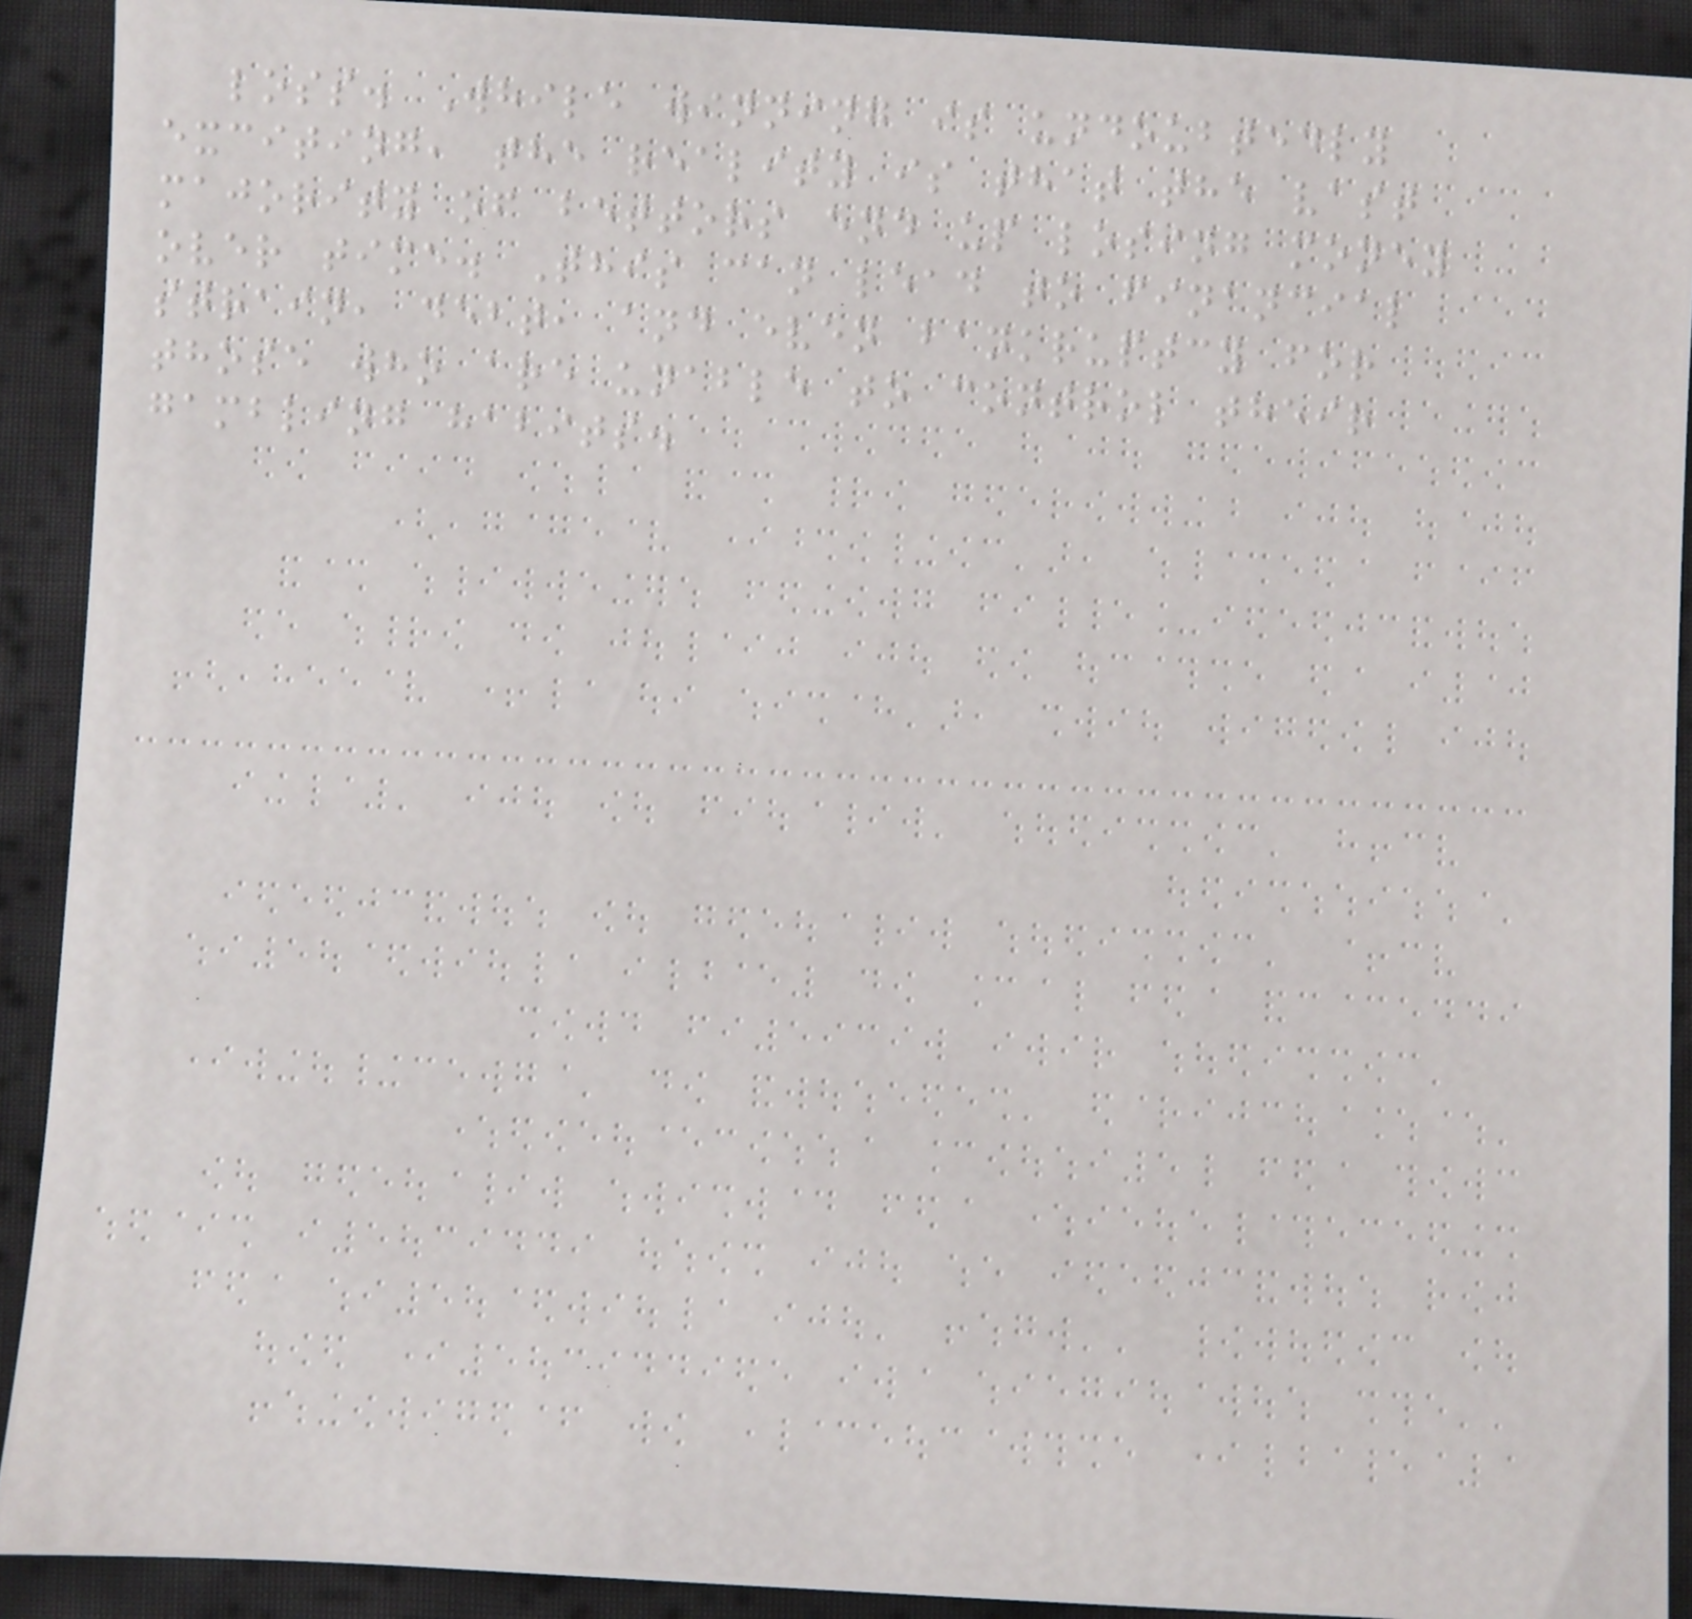loss. While winning is undoubtedly
exciting, the reality is that the vast
majority of bettors end up losing money
over time. This can lead to financial
strain, debt, and even bankruptcy for
those who are unable to control their
gambling habits.
